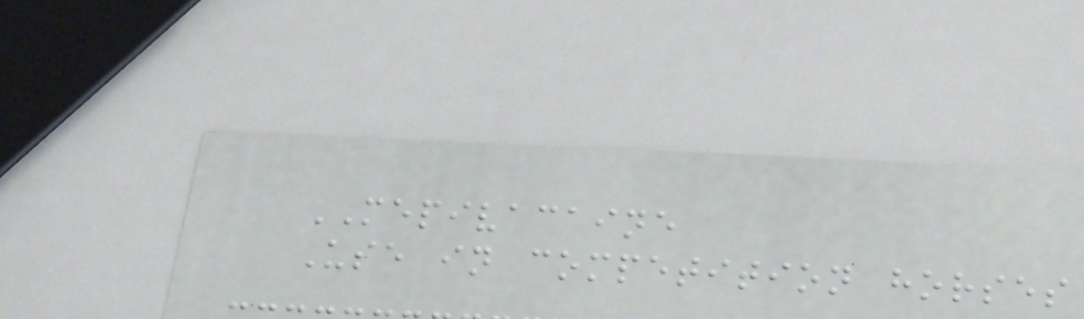MEPIVACAINE
Use in competition horses
